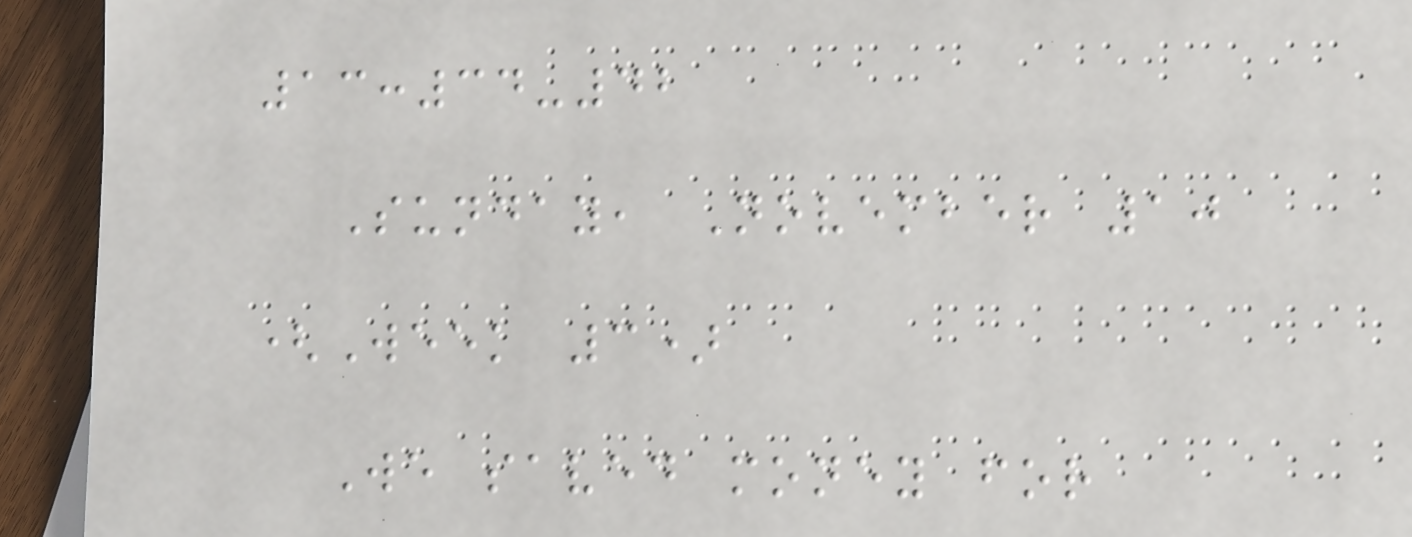13:34-42
Sunday, November 10
(Week 3)
We saved money for
